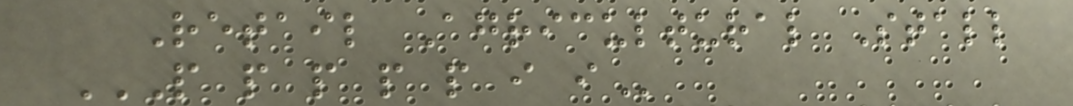Retail Agricultural Stall
P P P P P I I
